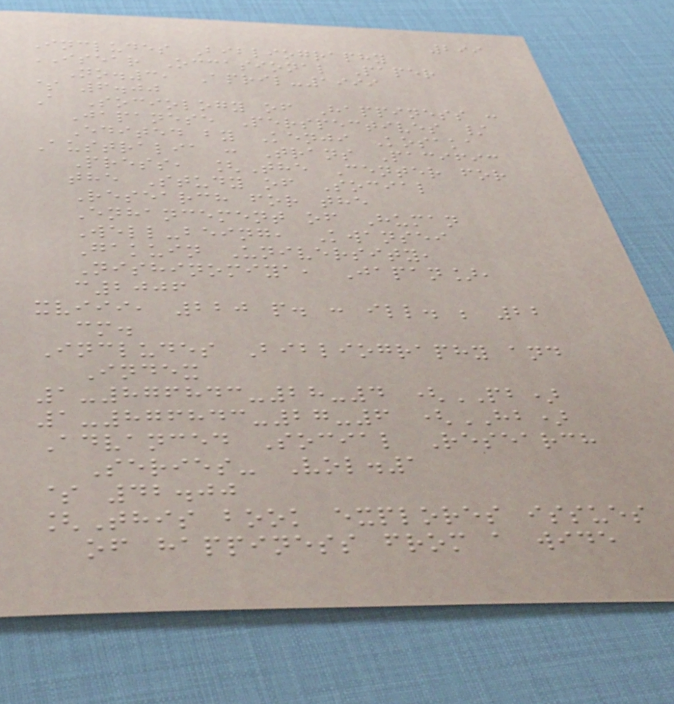299
Includes Bibliography
ISEAR Occasional Paper
No.3, April-1999
$ 6.00
A Sociology of Happiness :
Japanese Perspectives /
Edited by Kenji Kosaka
Australia : Trans Pacific
Press, [The Center for
the Study of Social
Research for the
Enhancement of Human
Well-being, Kwansei
Gakuin University,
Nishinomiya, Japan],
c2006
xviii, 220 p. : ill. ; 22
cm.
Includes Bibliography and
Index
1-876843-28-4 (PB)
1-876843-27-6 (HB)
Advanced Social Research
Series- Vol.1
$ 42.00
[This book explores issues
of happiness from a wide
